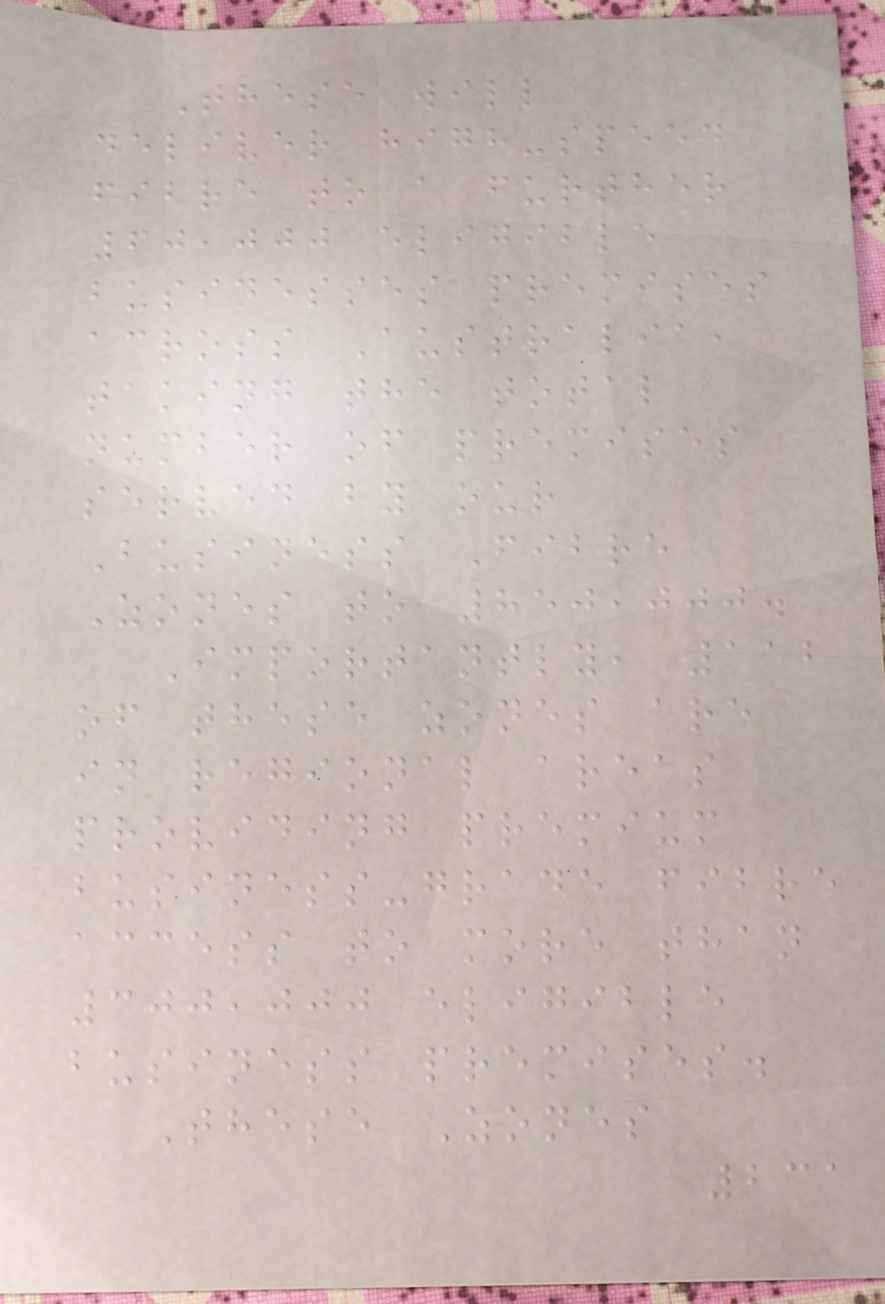These will
deliver high-speed
fibre to a further
60,000 eligible
businesses premises
across Australia,
taking the total
number of premises
served by our
Business Fibre
Zones to 850,000.
Importantly, 112
of these zones are
in regional areas
providing premium
business-grade fibre
access to more than
300,000 eligible
business premises.
These Zones
231
